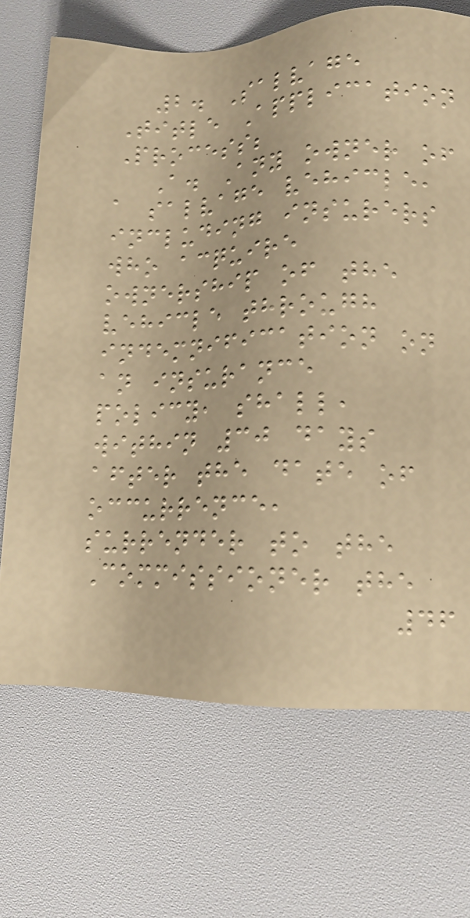2. Salvage
Title Application
Process;
A. Any owner of
a salvage vehicle,
including insurers
who acquire
ownership of the
vehicle through
indemnification on
an insurance
policy, shall,
within 30 days
after the date of
occurrence,
surrender to the
Commissioner the
46
